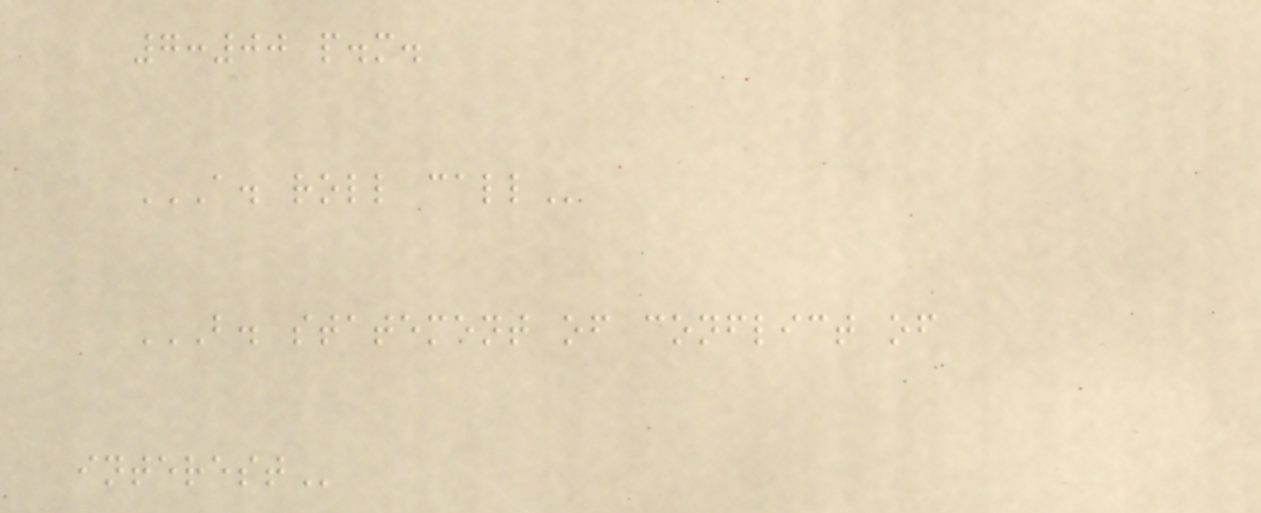7:00 p.m.
A. ROLL CALL
B. STATEMENT OF CONFLICT OF
INTEREST
